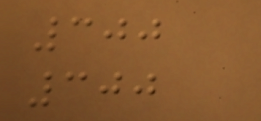300
300
